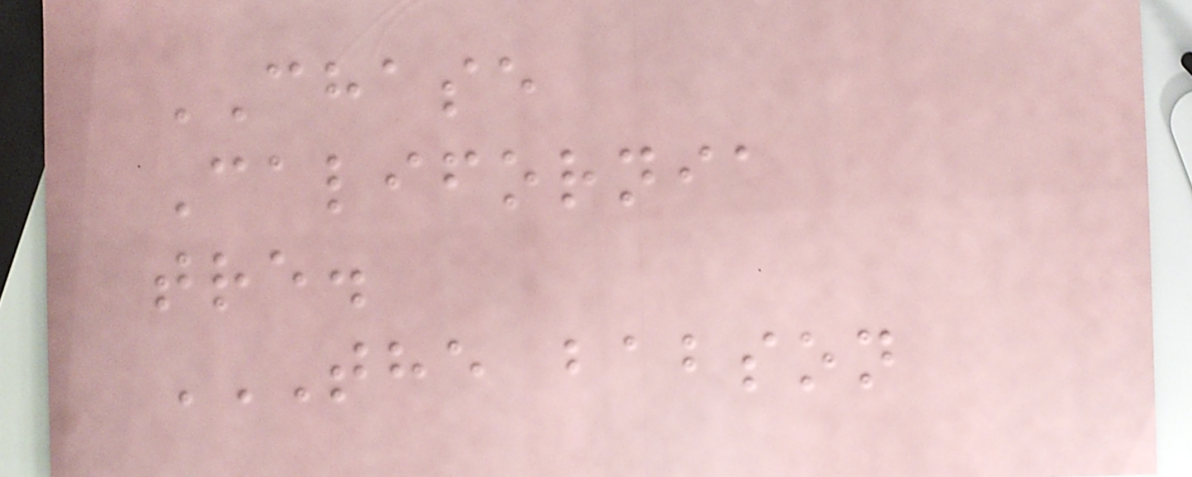CHASE
California
tre.
THE BABSON
